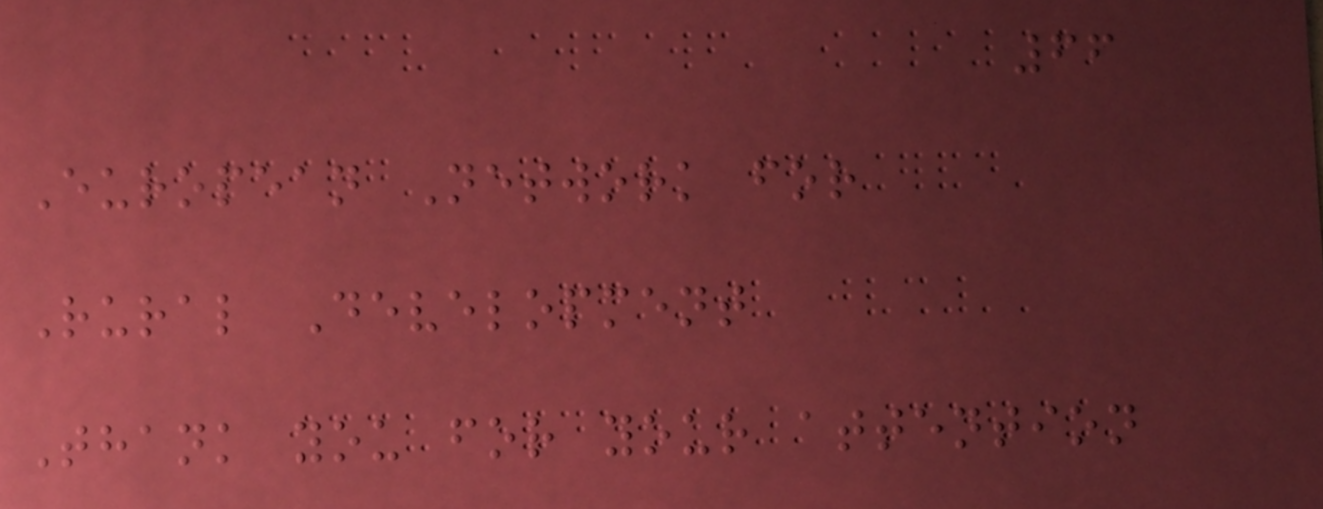66
European Network for
Rural Development
Thank you for your attention
